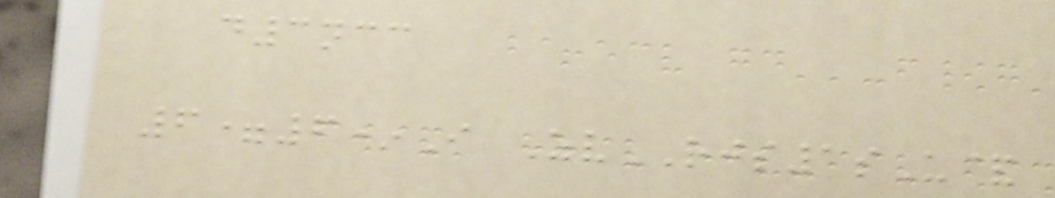d3ncc
6=6*I ZvRJS1sU&
